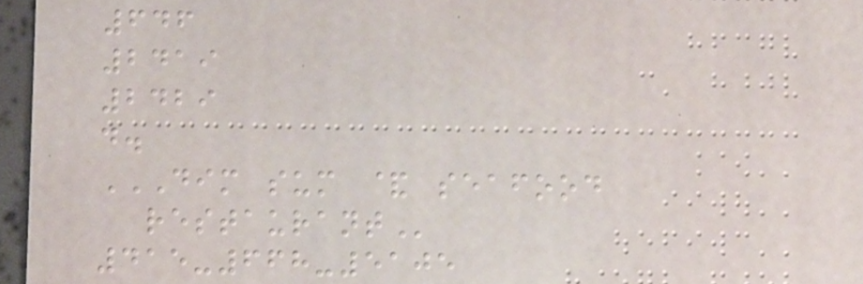646
2419
2429
d.
DIM SUM & SEAFOOD
RESTAURANT
415-668-5105
